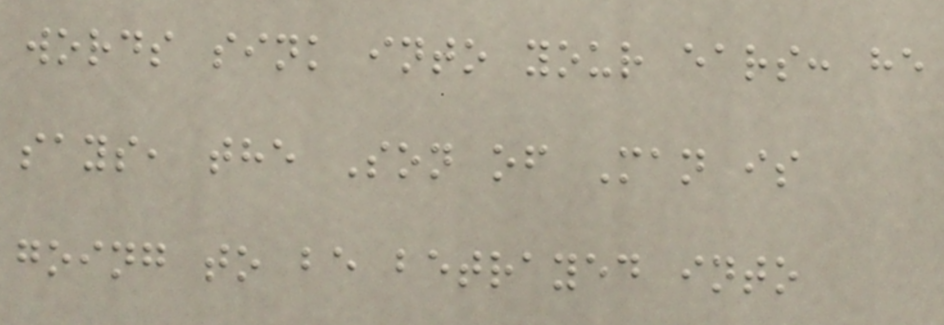words sink into your ears: he
says, the Son of Man is
going to be betrayed into
